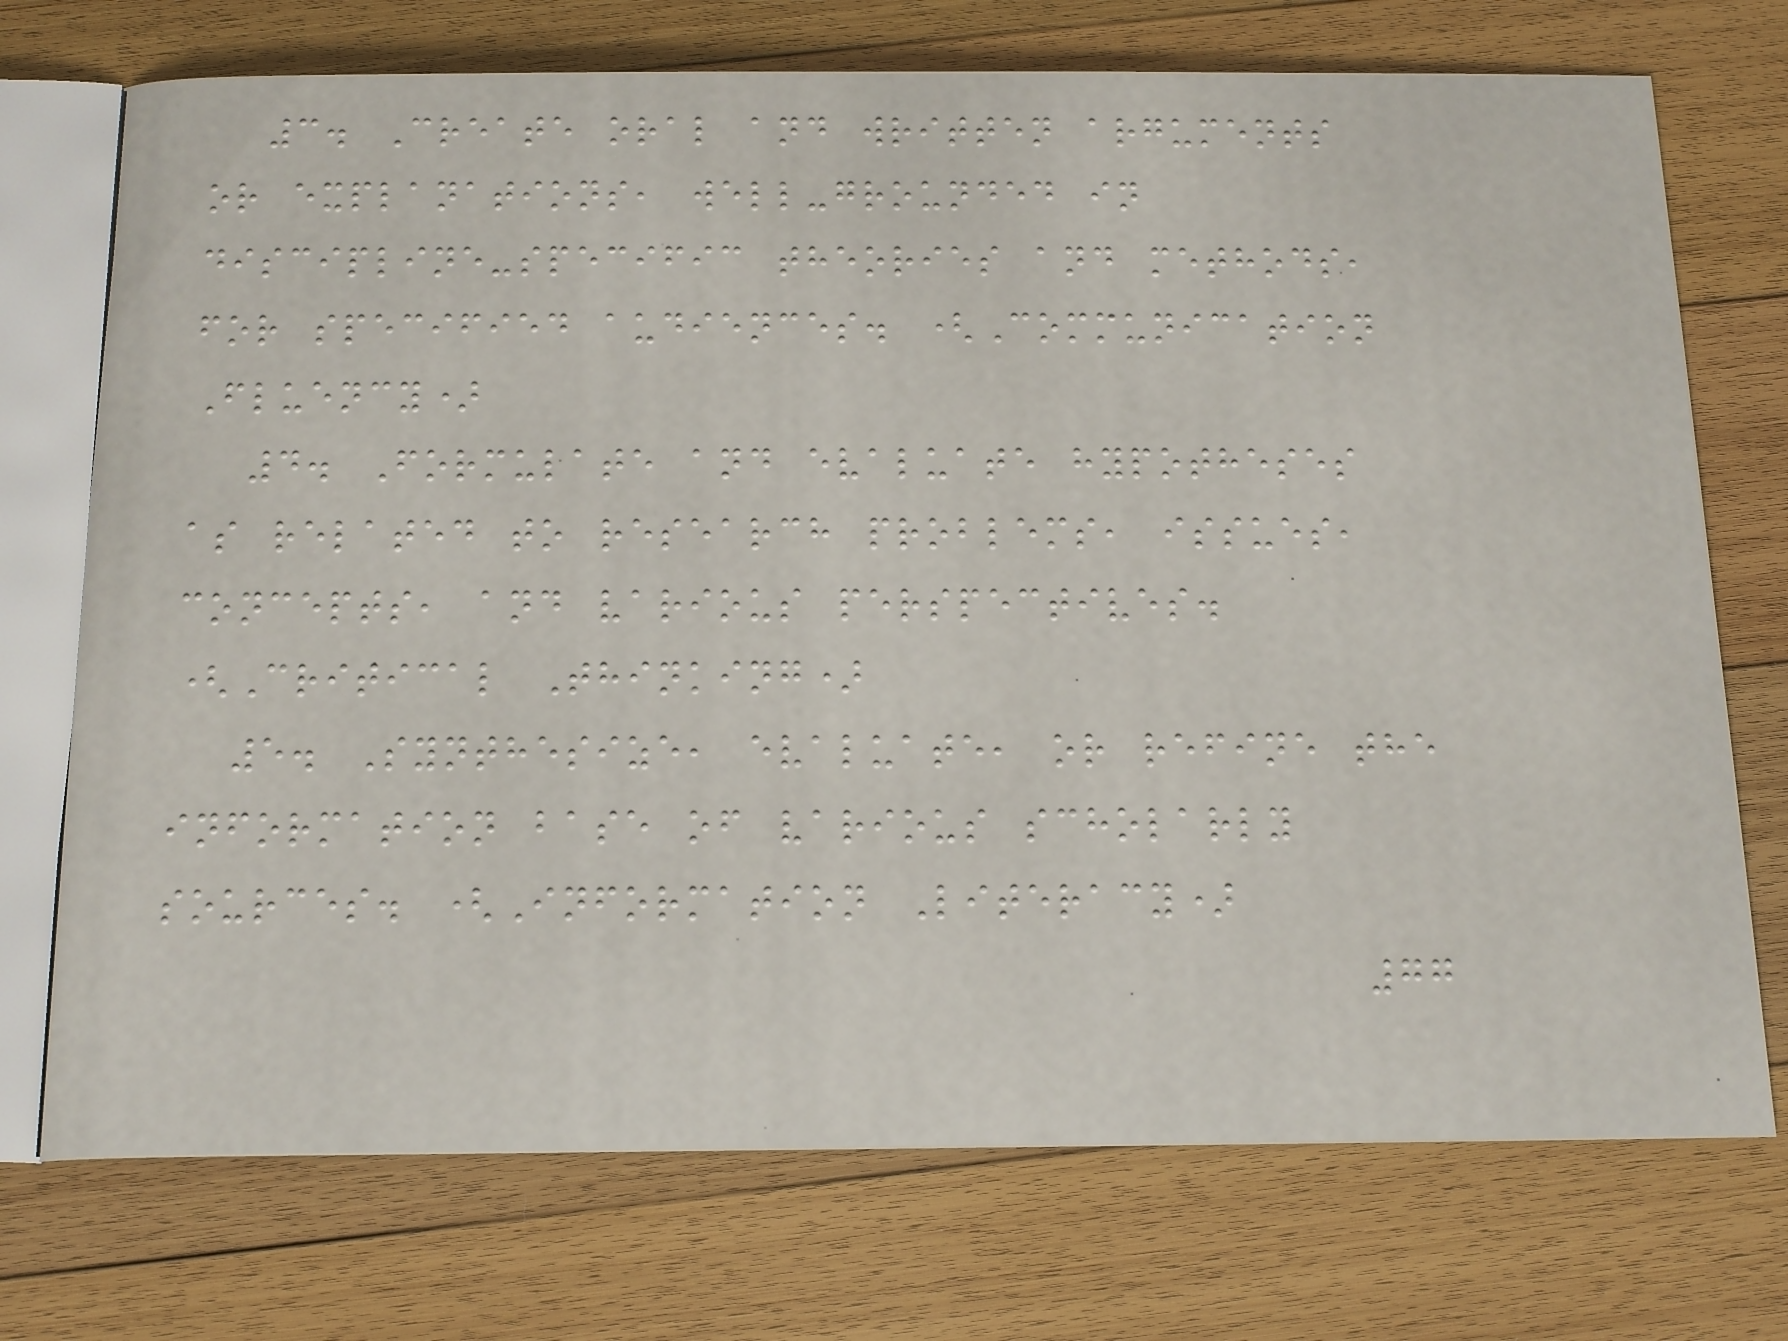3. Create oral and written arguments
or explanations, well-grounded in
discipline-specific theories and methods,
for specified audiences. (Communication
Fluency)
4. Formulate and evaluate hypotheses
as related to research problems, issues,
concepts, and various perspectives.
(Critical Thinking)
5. Synthesize, evaluate, or refine the
information base of various scholarly
sources. (Information Literacy)
77
